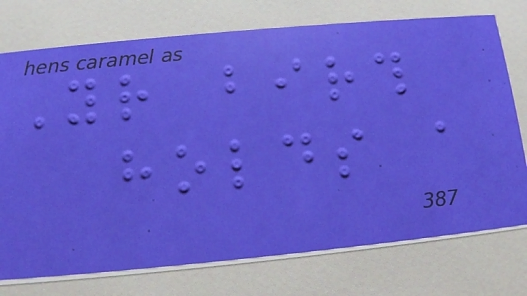Your birth
holds a
